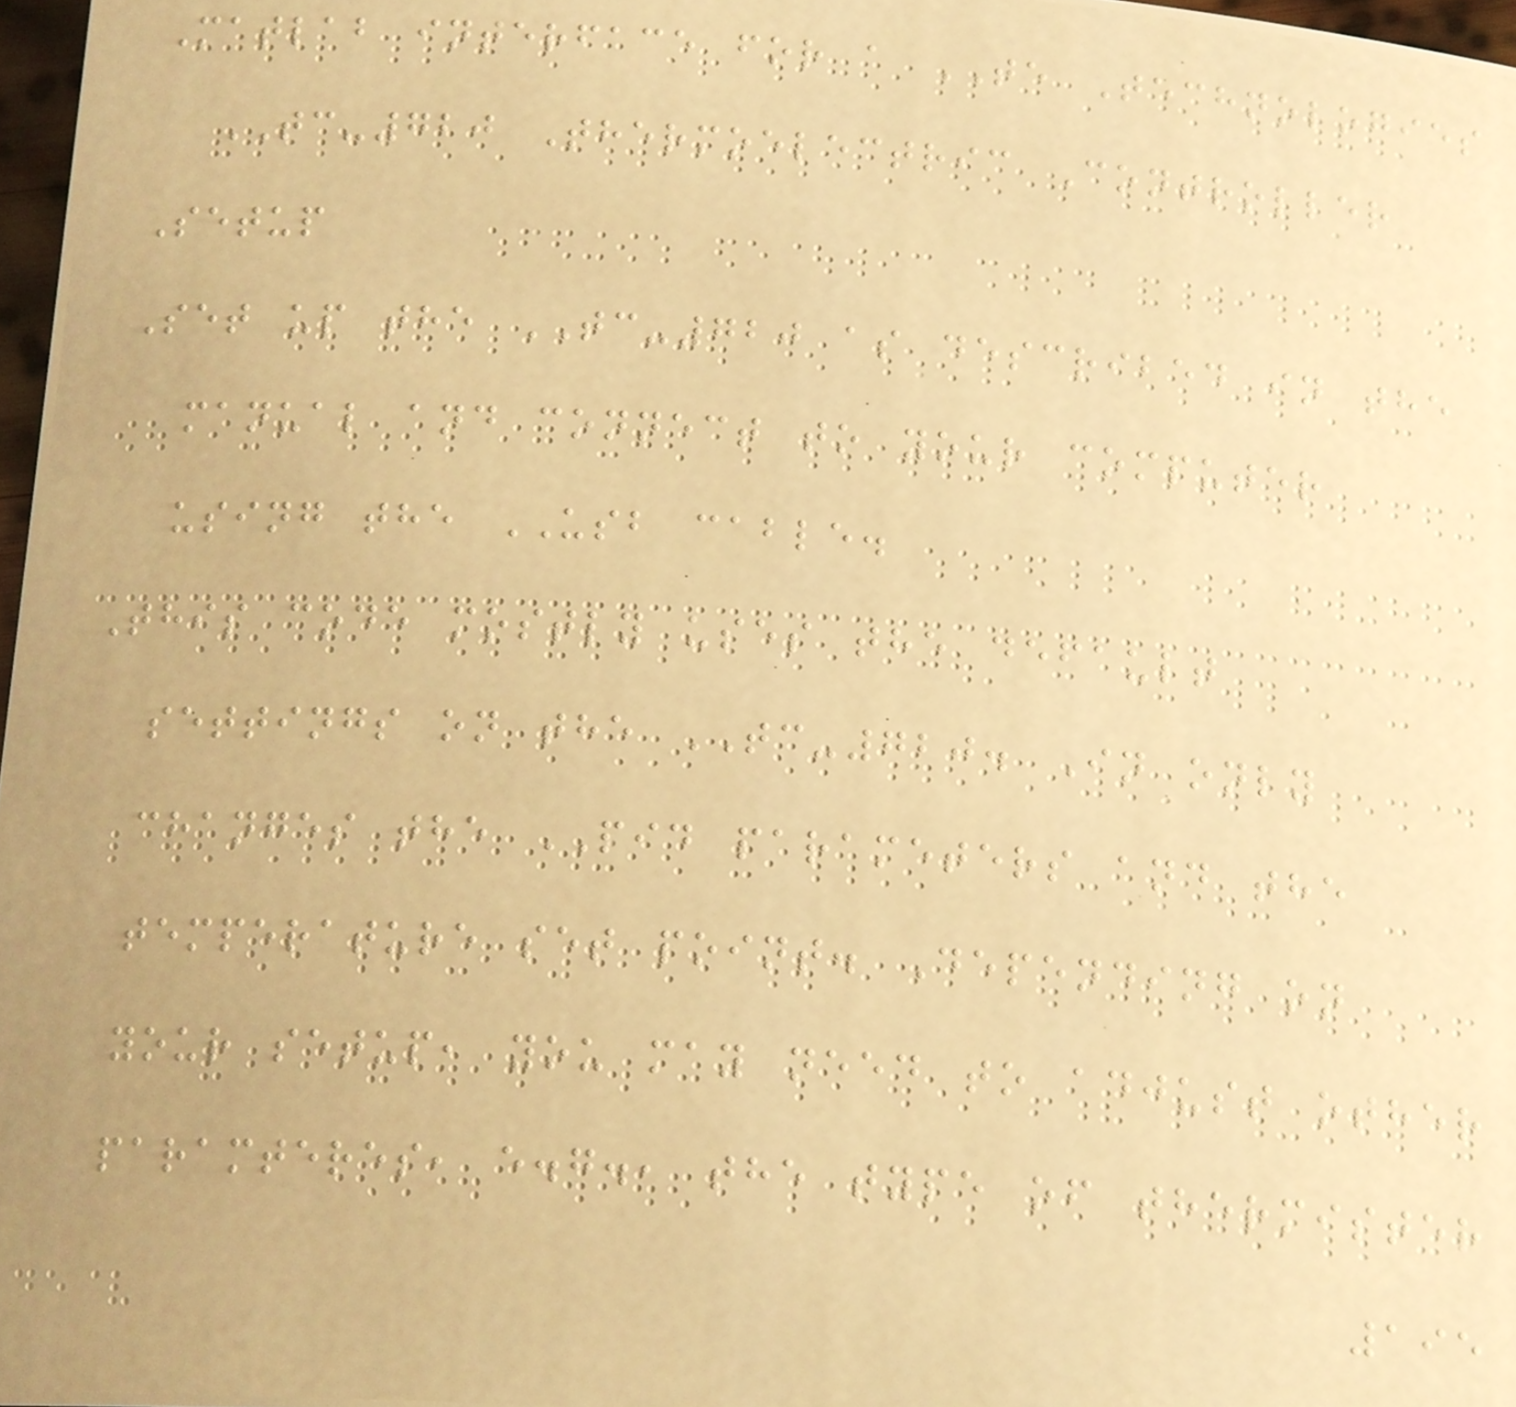Matlab interface for a TE Technologies
TC-720 Thermoelectric Controller
Setup
Set up the TC-720 as described in the
manual and connect to your computer
using the USB cable.
This code mostly uses the default
settings on the TC-720. In only
changes the PID parameters and the
temperature set point. Depending on
your setup, you may need to adjust other
paramteres, e.g., the type of thermister
195
